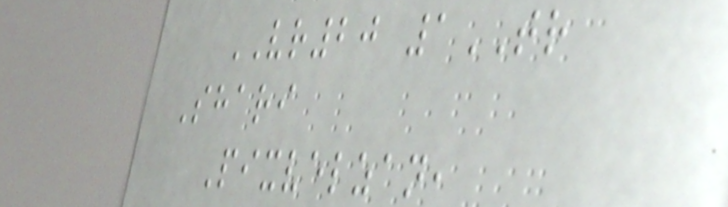VR20 1TR
Shari
Pixvelzan,
